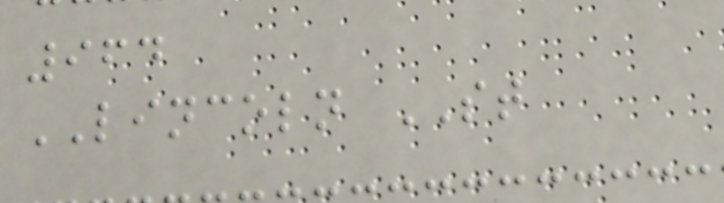964
LINCOLN ST
